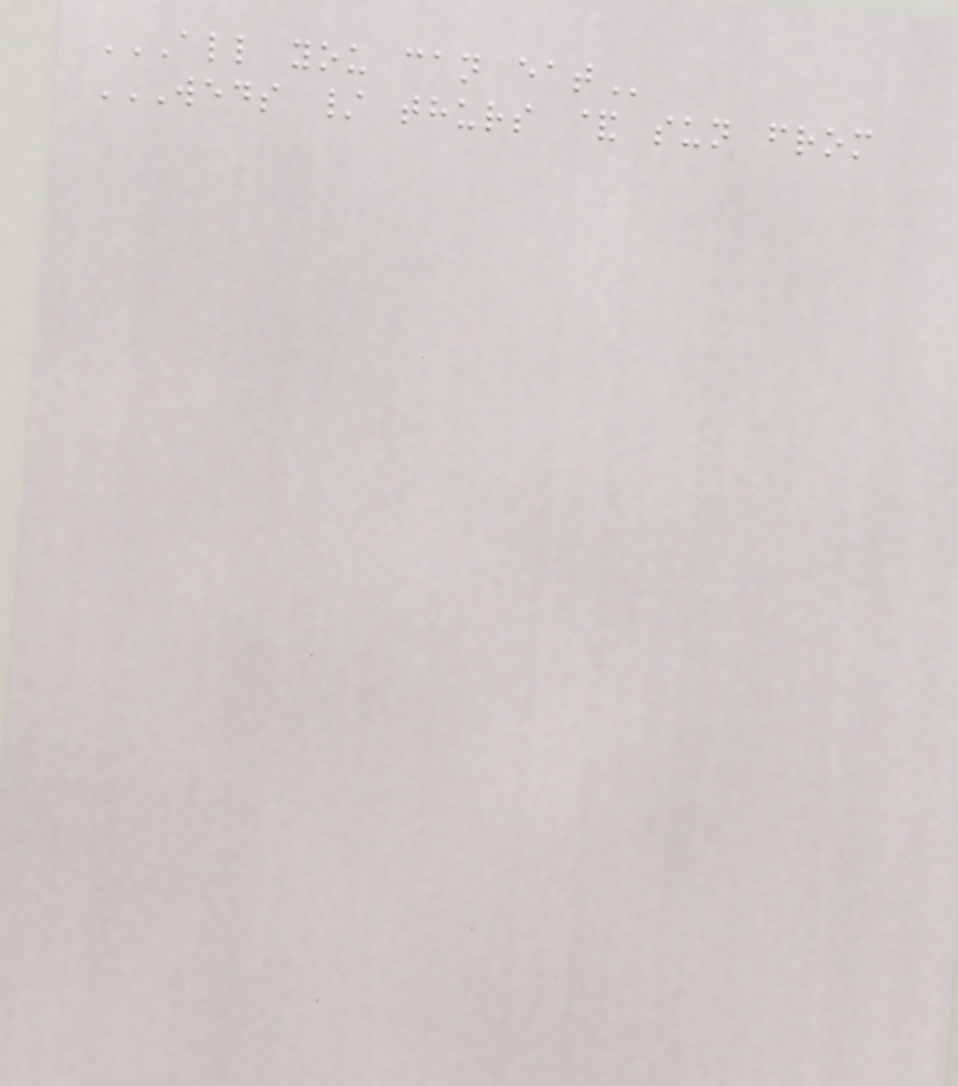ALL YOU CAN EAT
WEDS / THURS & SUN FROM
